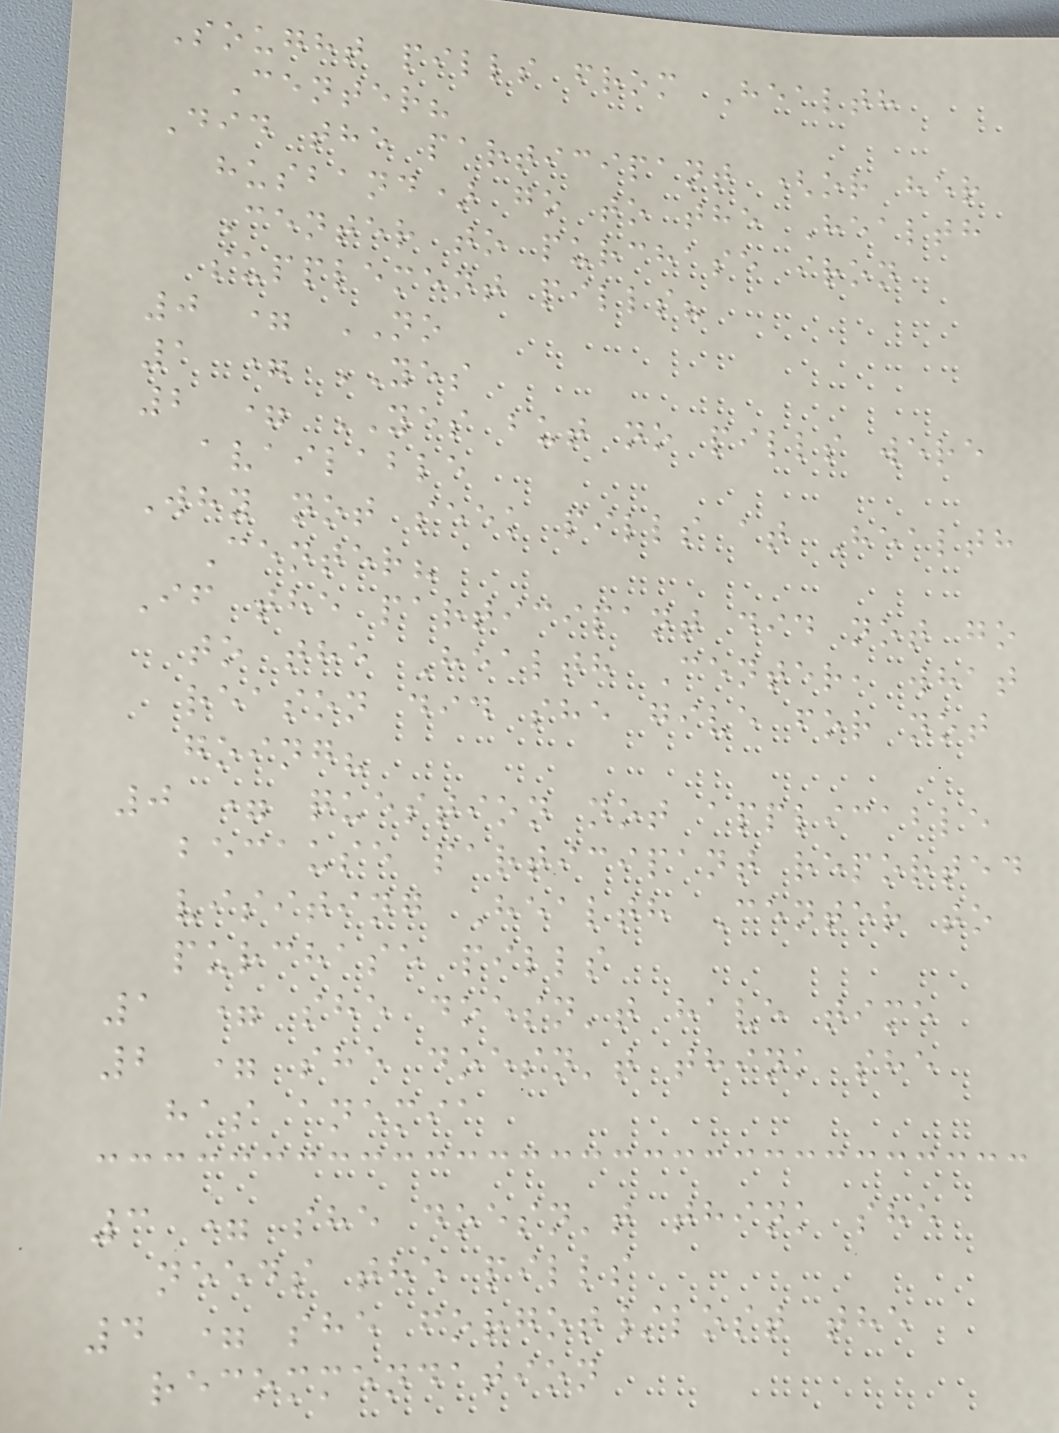Sought pills from Health
Center?
Did the participant (or her
husband) go to the Health
Center to purchase iron
supplement pills?
0 = NO
1 = YES
2 = YES but no pills were
available
Why not seek pills at Health
Center?
If the participant did not go
to the Health Center, what
reason did she give for not
going?
0 = question not applicable
because participant reported
visiting Health Center to
purchase pills
1 = she doesn't have time
2 = she doesn't think she
has anemia
3 = she doesn't think she
needs the pills
4 = she forgot/lost the
recommendation
